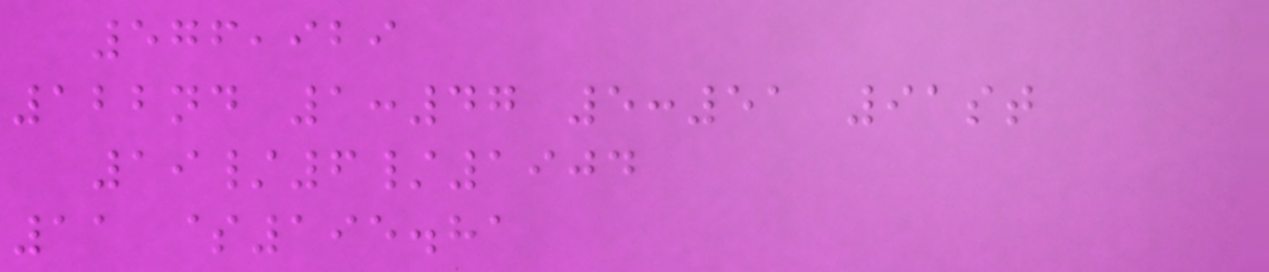576,929
122nd 1:47 5:51 91st
19/6/1904
11 $195.81
